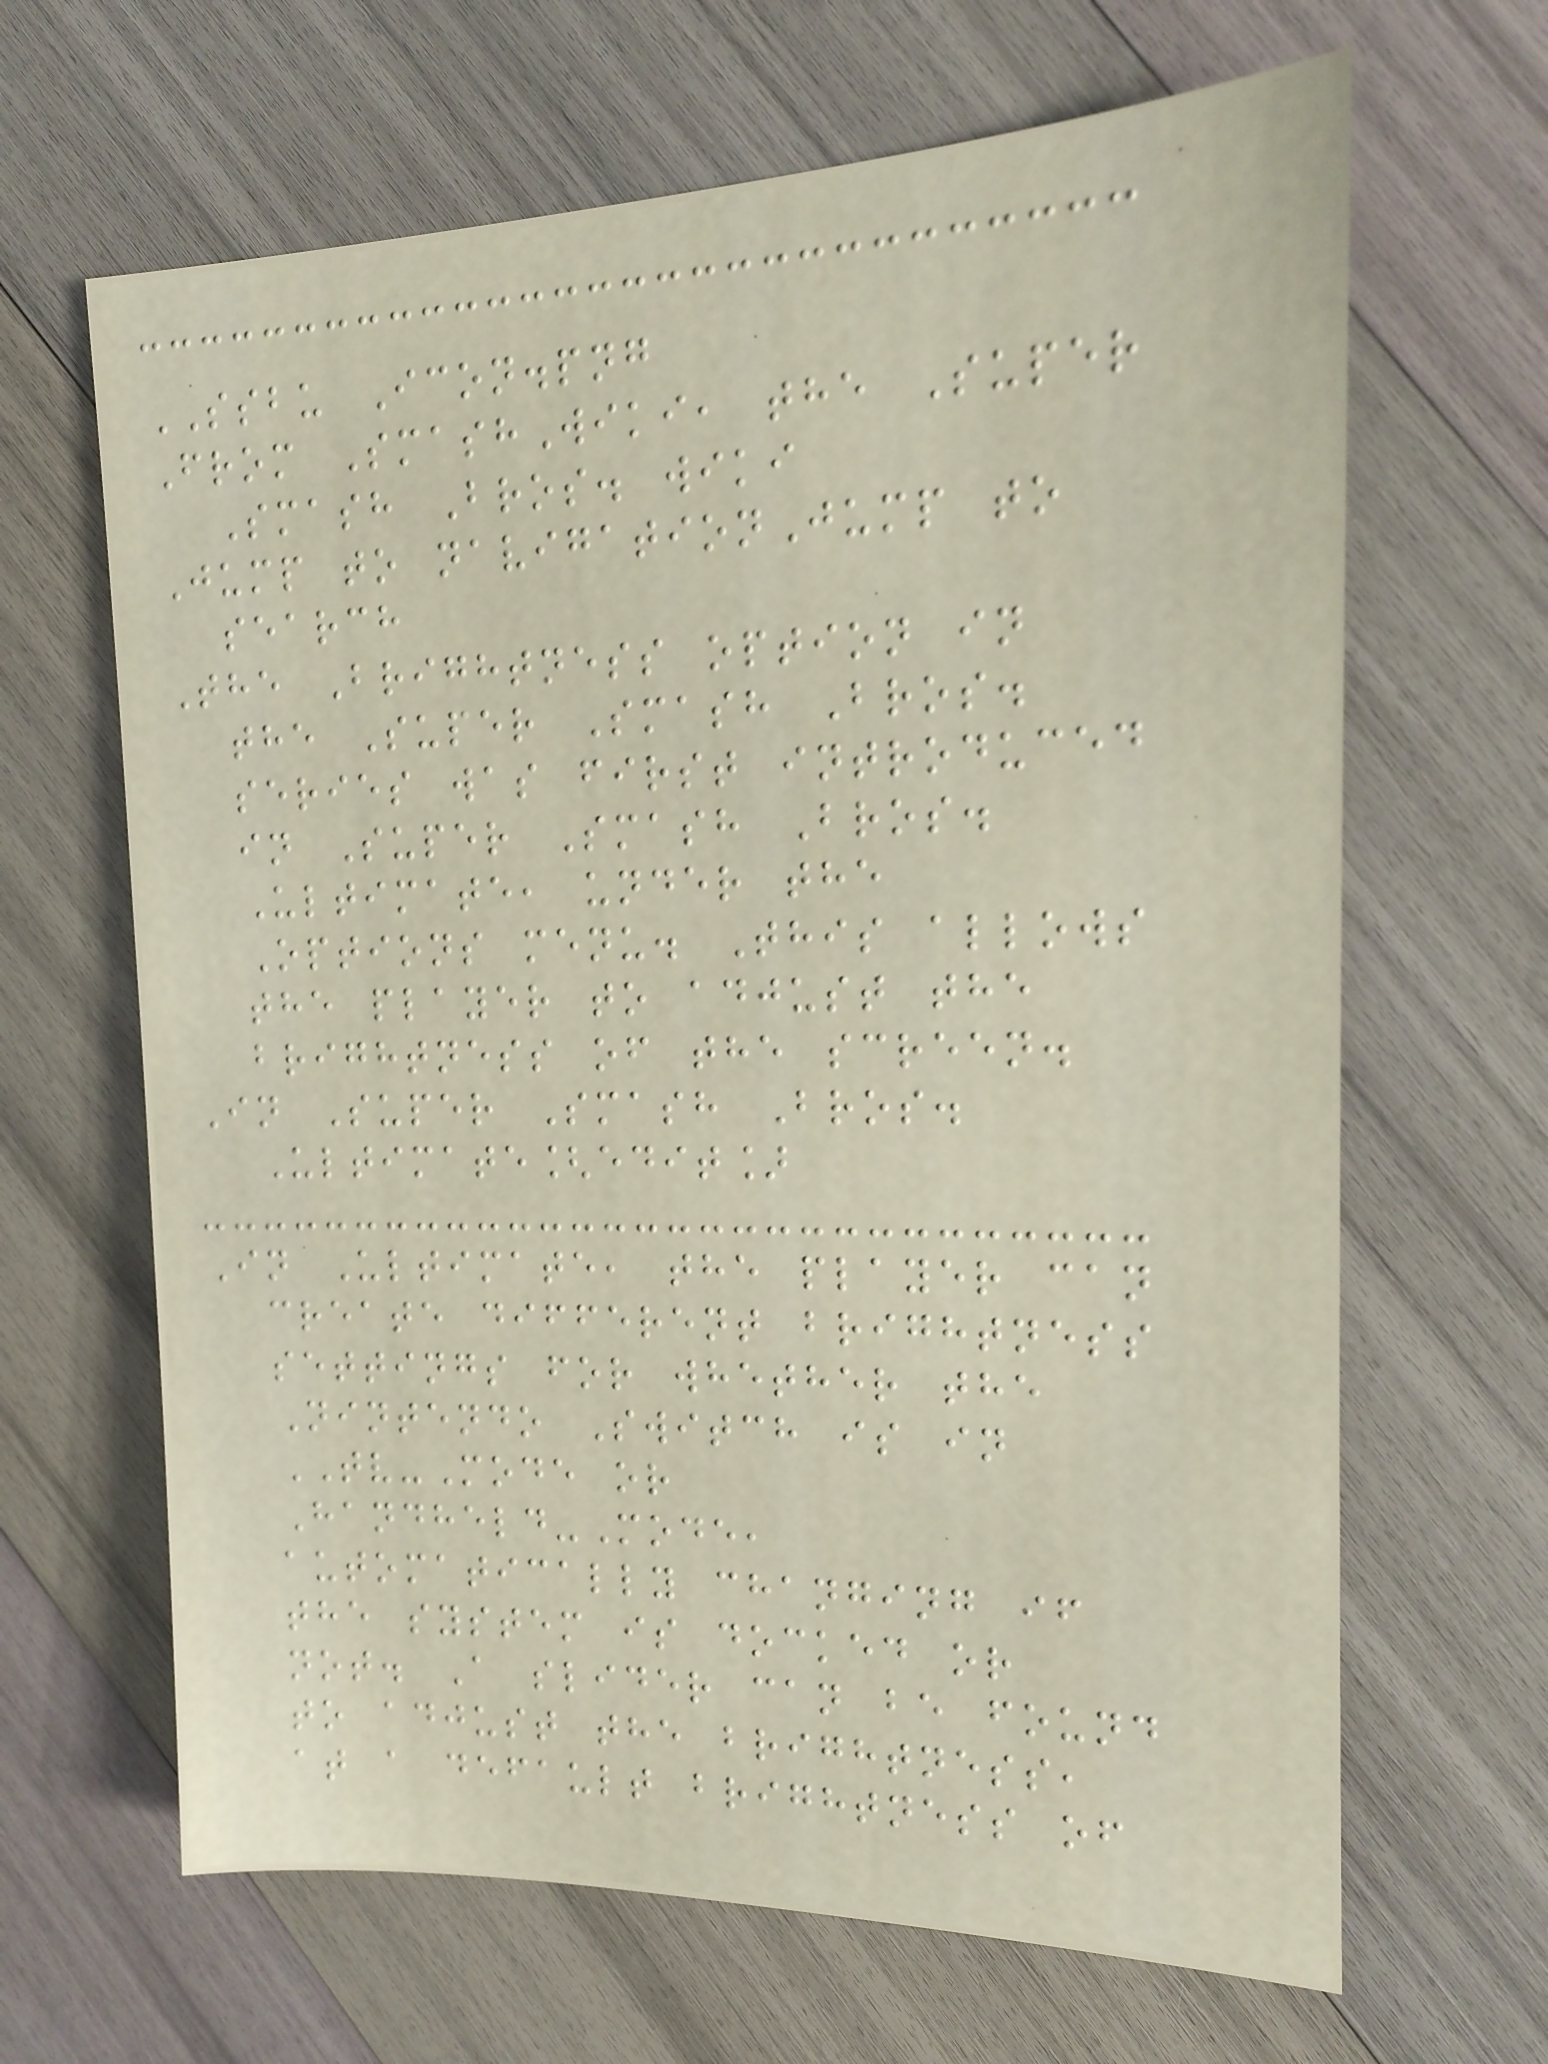SSBU Icon.png
From SmashWiki, the Super
Smash Bros. wiki
Jump to navigationJump to
search
The Brightness option in
the Super Smash Bros.
series was first introduced
in Super Smash Bros.
Ultimate, under the
Options menu. This allows
the player to adjust the
brightness of the screen.
In Super Smash Bros.
Ultimate[edit]
In Ultimate, the player can
create different brightness
settings for whether the
Nintendo Switch is in
TV-Mode or
Handheld-Mode,
automatically changing if
the system is docked or
not. A slider can be found
to adjust the brightness,
at a default brightness of
